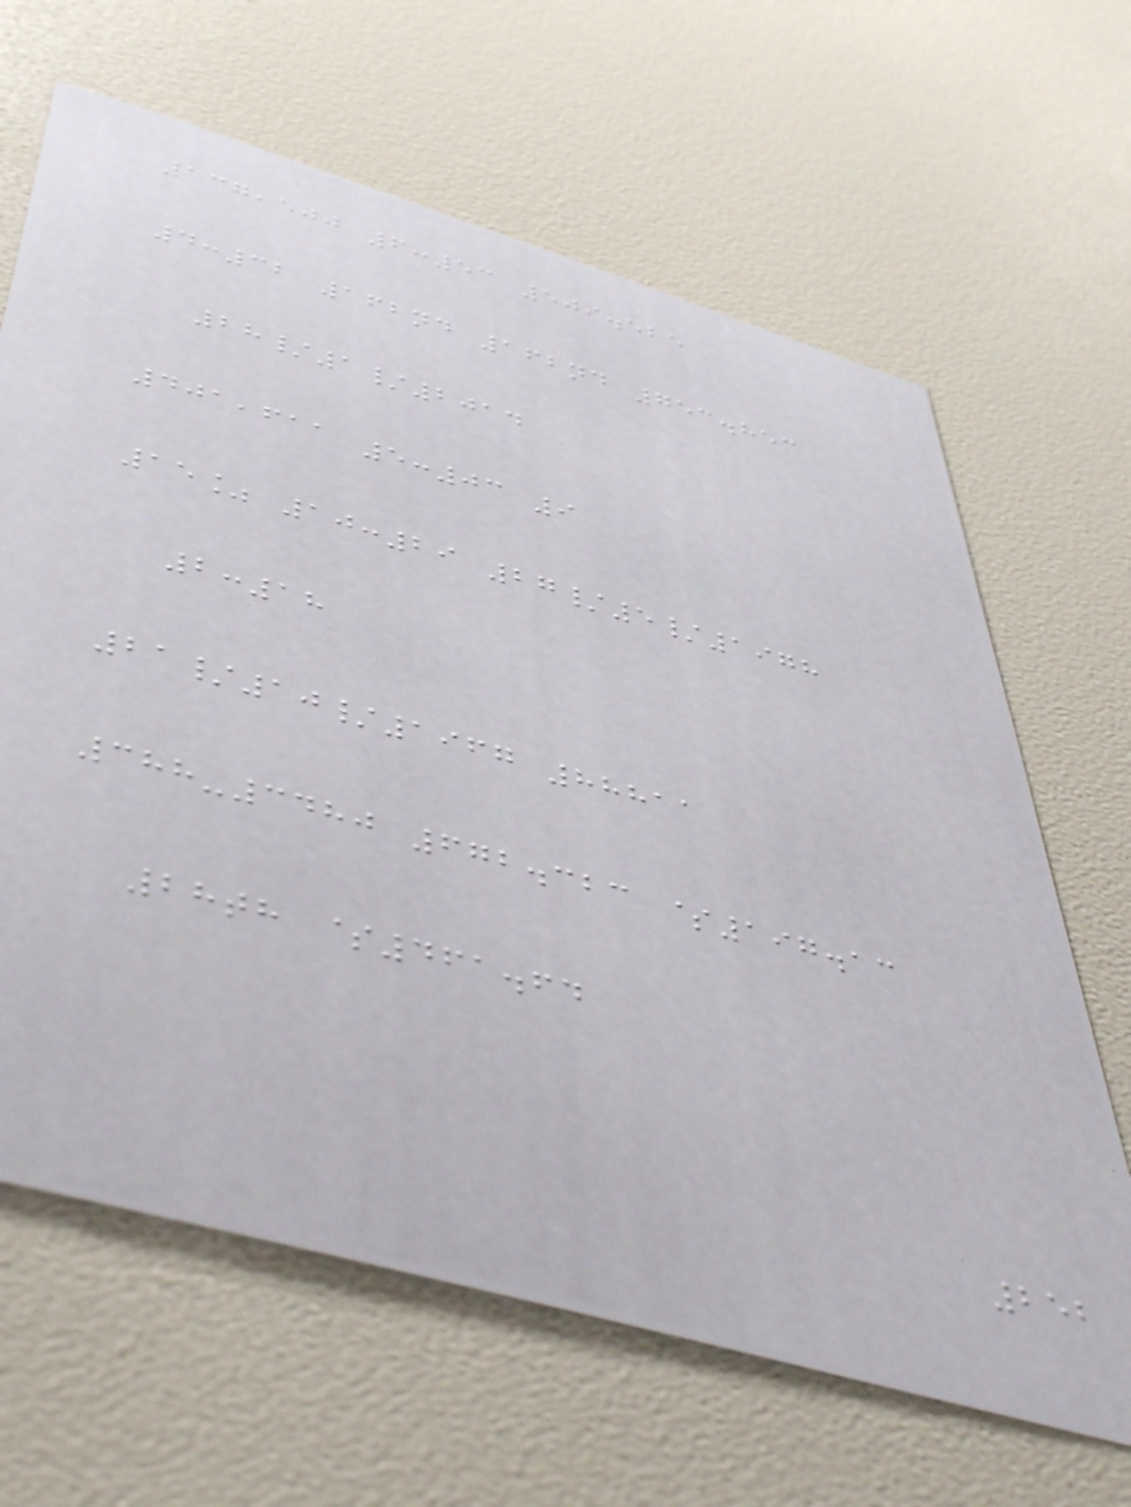137,500 6:53 509.525
4:32 162nd 162nd 753.853
28/1/2014
401,611 5:03 9
15% 10:29 27/5/1978
2:18
21/10/1967 88811
388-3480 672.323 $197.13
28th $461.64
252
